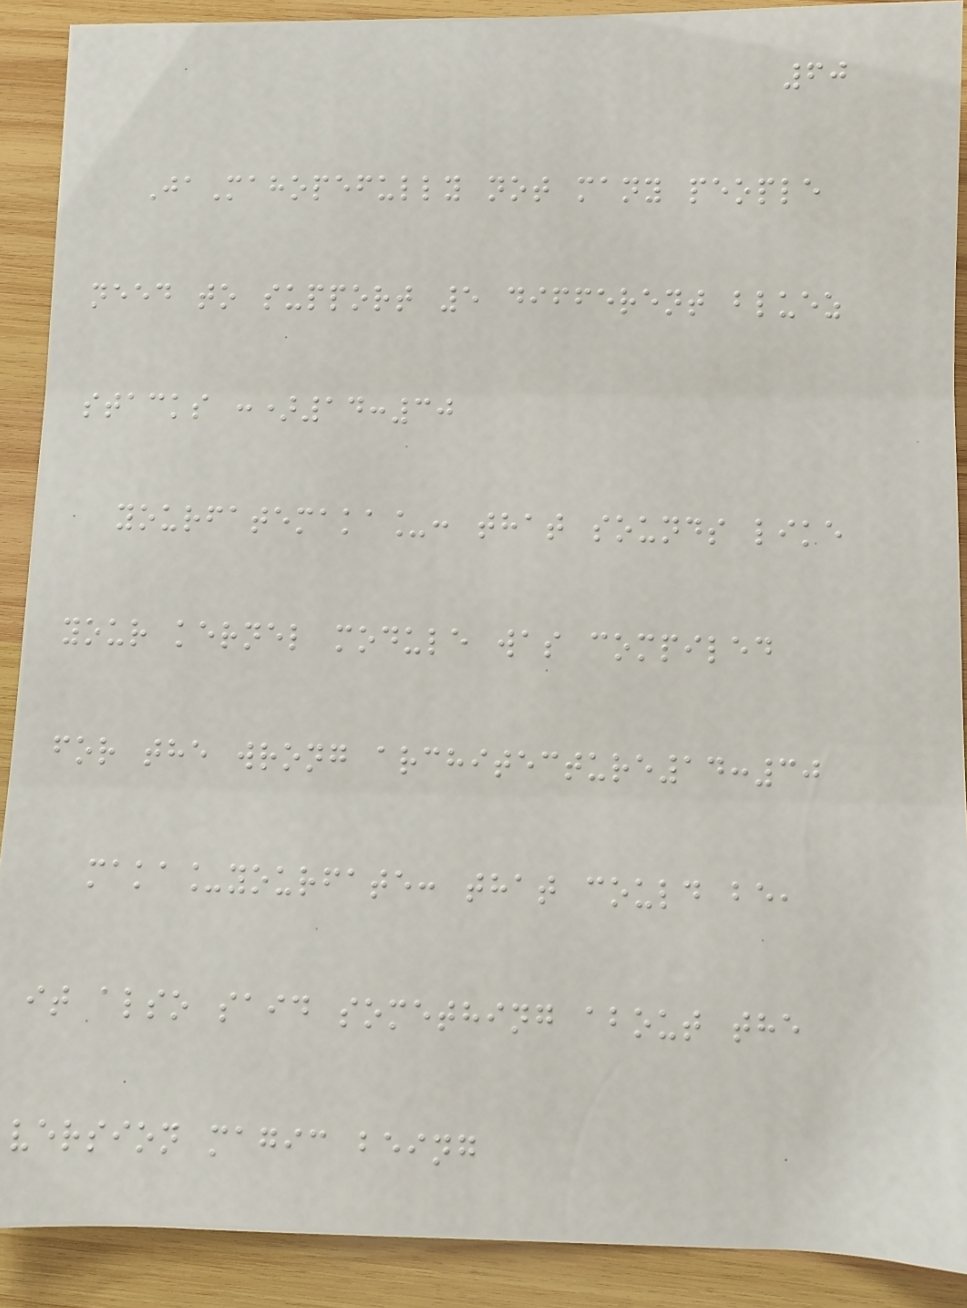60
JaMahopefully not many people
need to support 5 different bluez
stacks :)14:30
yourfatemaka_: that sounds like
your kernel module was compiled
for the wrong architecture14:30
maka_yourfate: that could be,
it also said something about the
version magic being
